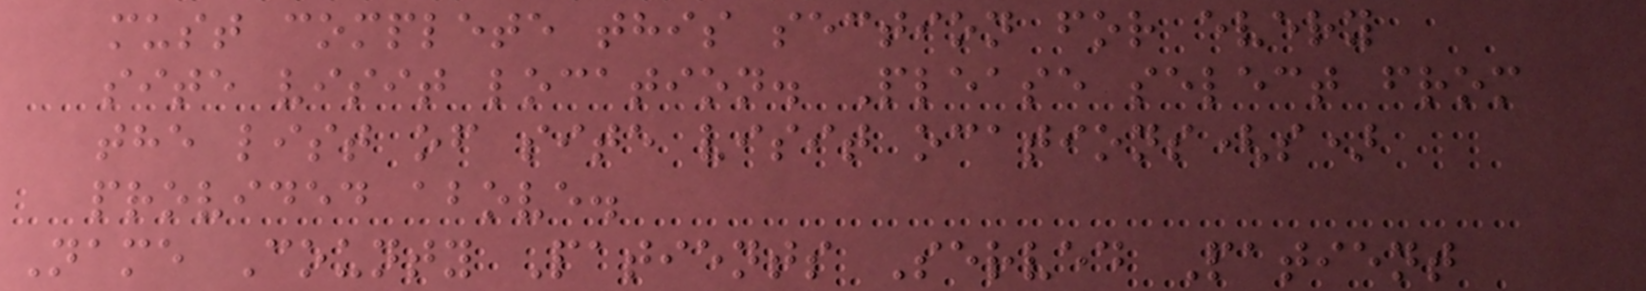must complete this section for every
site visit location. Please select from
the list of site visit ocations(s)
provided above.
Name County Patients Served Patient
